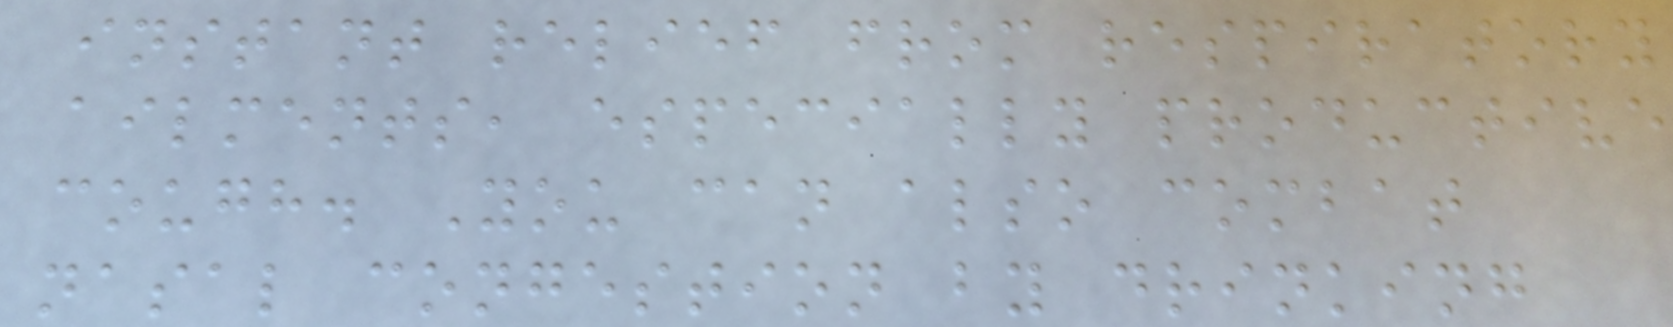instant relief from respiratory
ailments, especially productive
cough. You can also combat
nasal congestion by drinking
